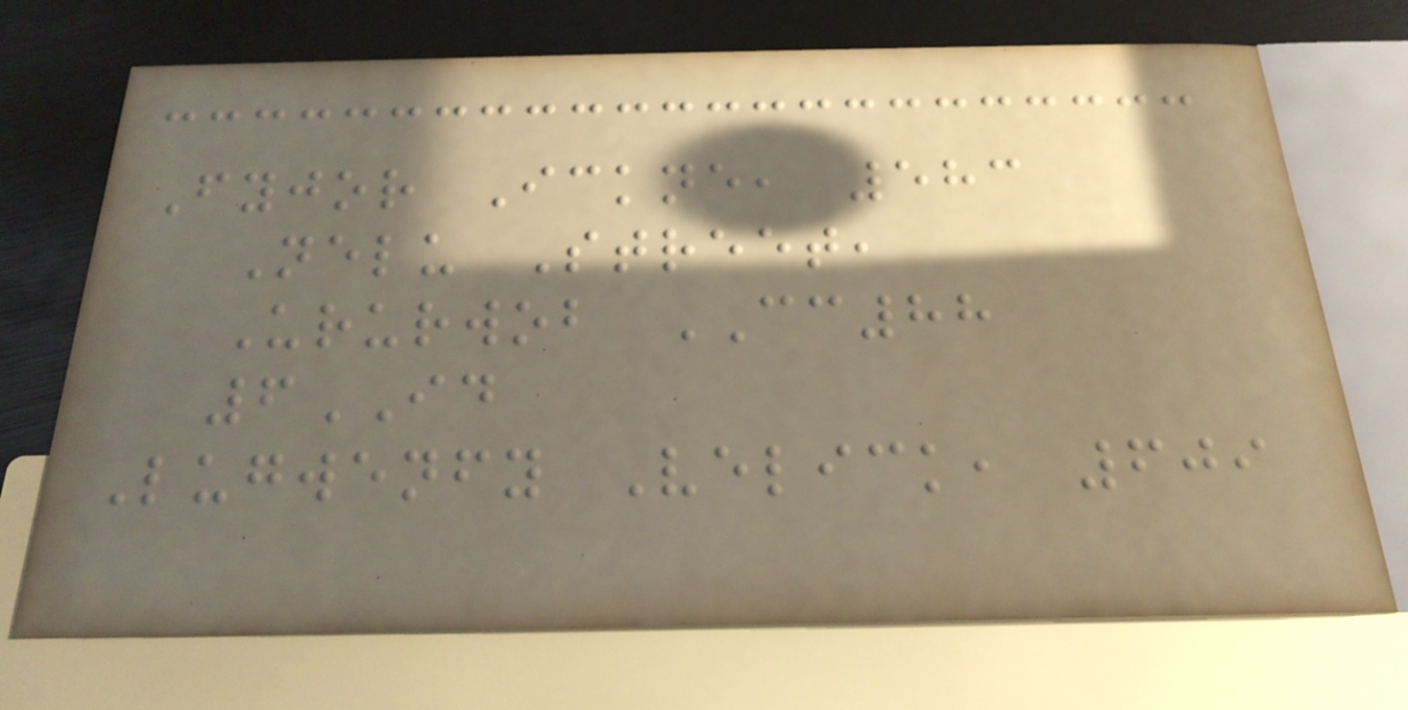Fyjor Ickne, 583
Nelu Street,
Ururwob CC88
6ID
Lugwenfy Velick, 609
